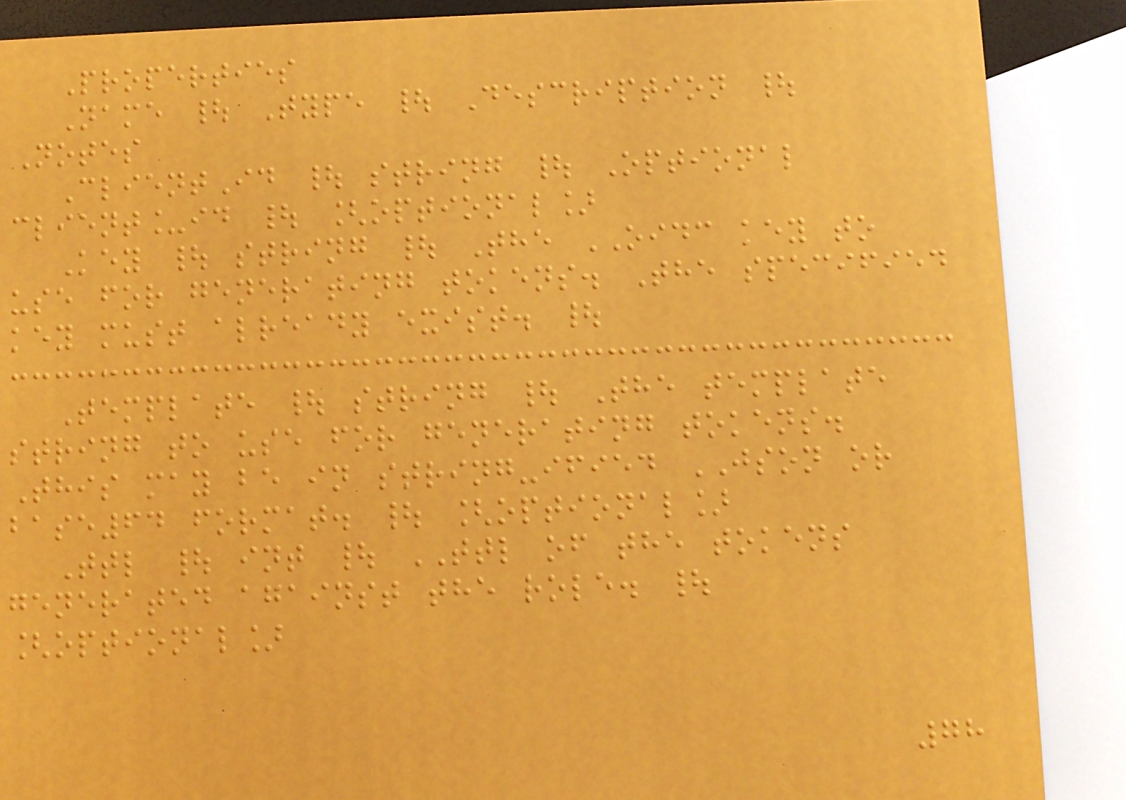Properties
Name | Type | Description |
Notes
ClientId | string | Optional
client_id | [optional]
Key | string | The OIDC key to
use for generating tokens. The specified
key must already exist. |
Template | string | The template
string to use for generating tokens.
This may be in string-ified JSON or
base64 format. | [optional]
Ttl | int | TTL of the tokens
generated against the role. |
[optional]
78
